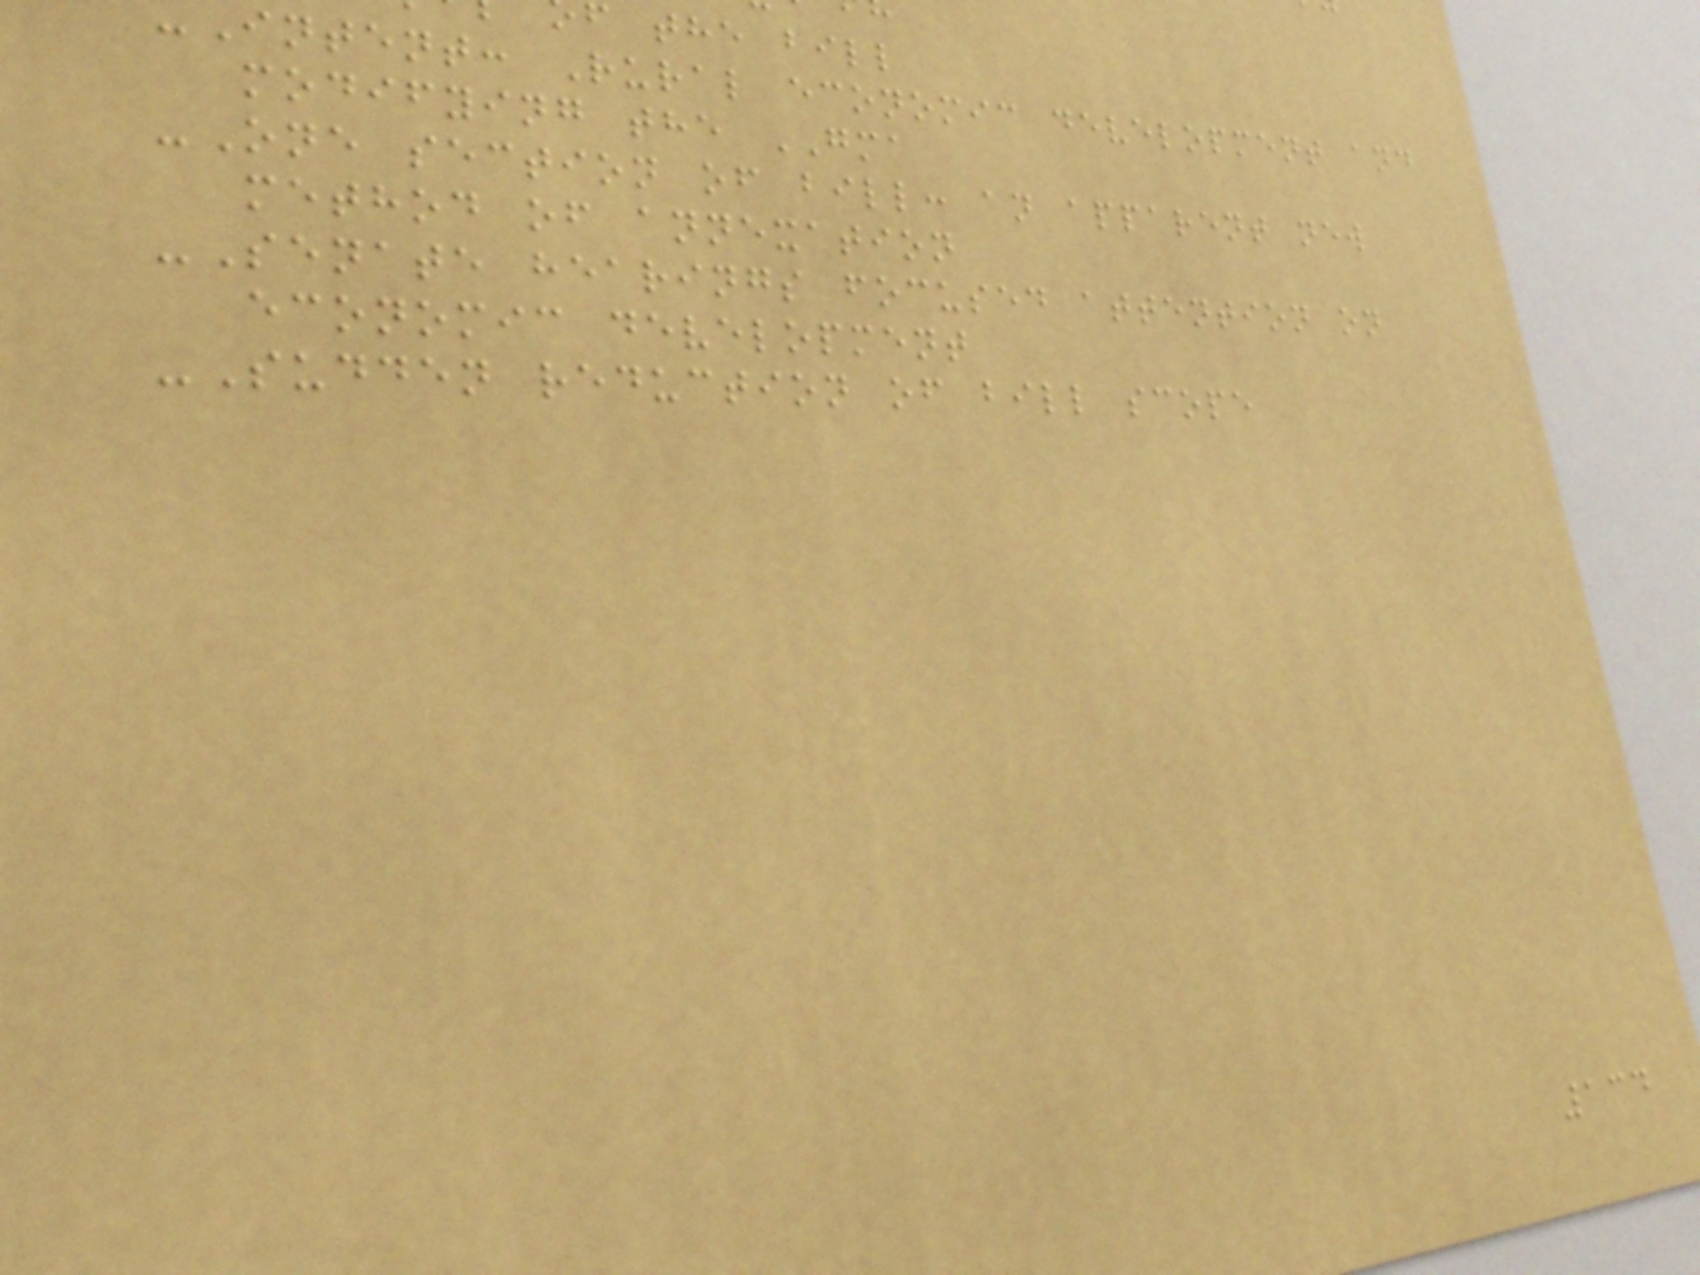f the bill
Intent: Rural economic development and
modifying the GMA
-One section of bill: an apparent new
method of annexation
-Senate hearings focused attention on
economic development
-Sudden reduction of bill scope
134
